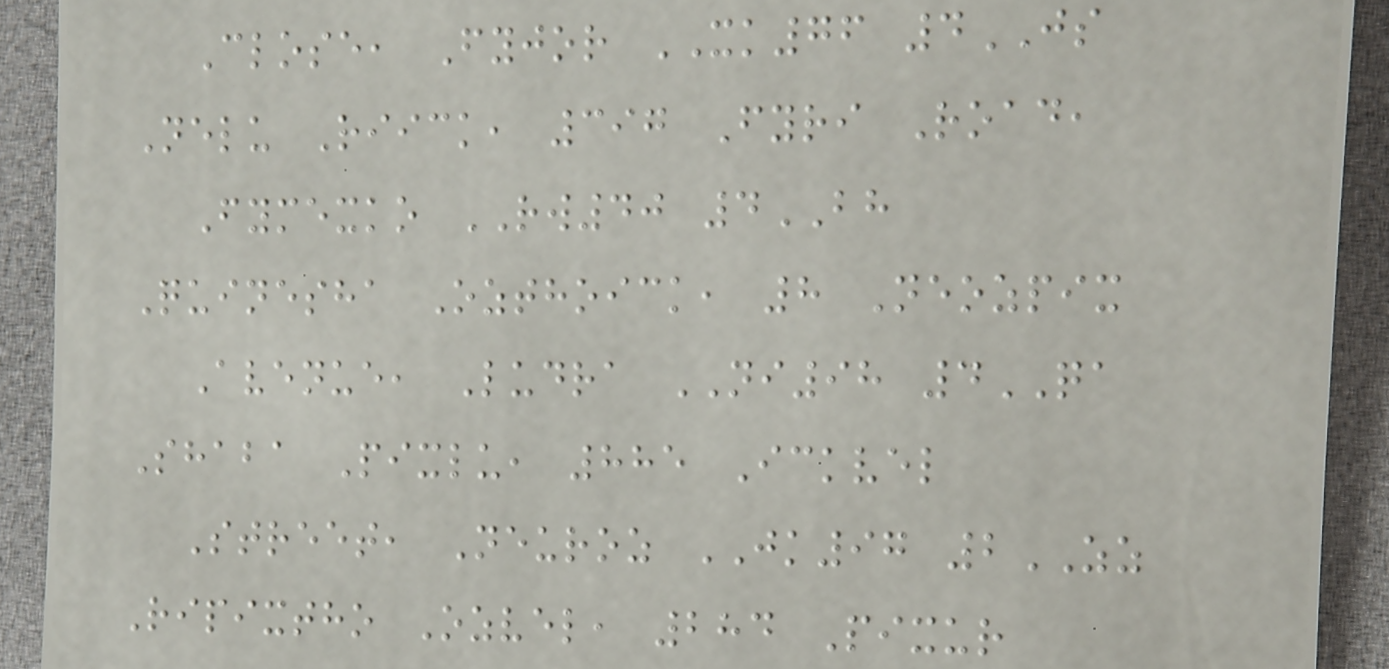Close, Fyjor XK76 4JS
Nelu Riick, 397 Fyri Road,
Fymexko RW40 4BH
Quinesha Ozthoick, 8 Neozpix
Avenue, Ludra NI98 4QA
Shaba Pixlu, 885 Ickvel
Street, Neuroz JK97 2ZZ
Ripixtho Ozvel, 284 Pixur
